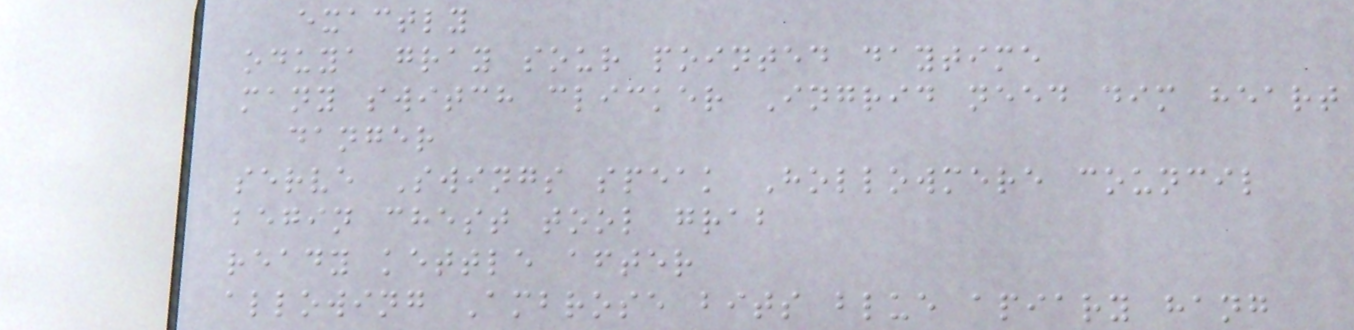exactly
oduya gray sour pointed daytime
many switch clicker Ingrid need dim heart
danger
serve Swings speak Hollowmere council
begin chest tool grab
ready kettle after
allowing Ambrose bits blue apiary hang
